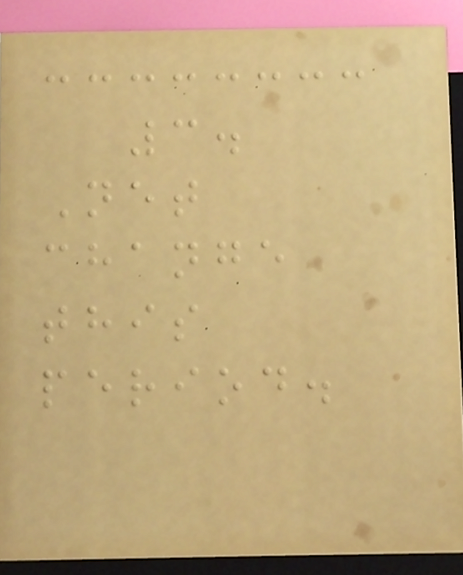3.
Net
change
this
period.
